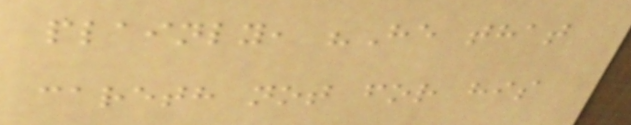plainly, "He that
careth not for his
